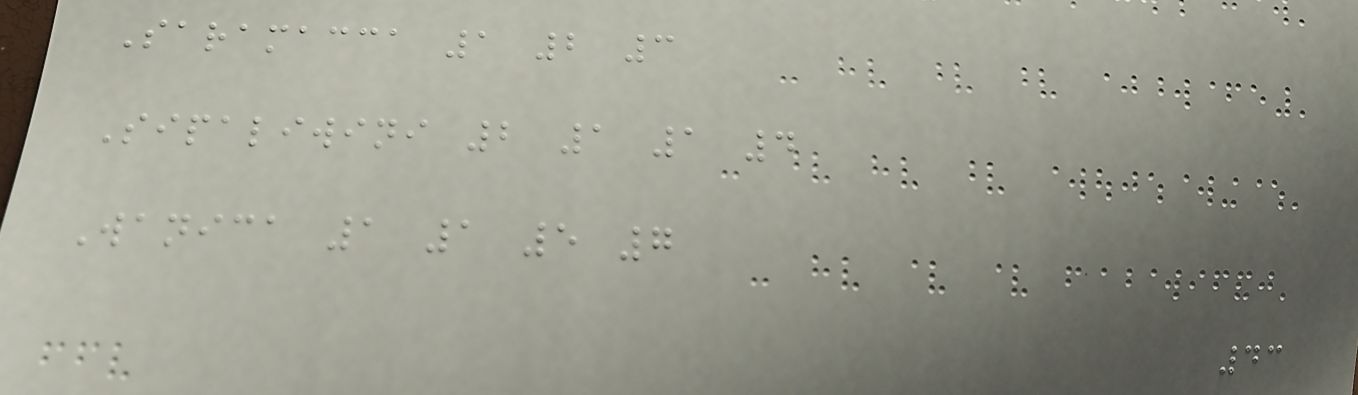Saramacca 1 2 3
Sipaliwini 2 1 1 4
Wanica 1 1 5 7
43
